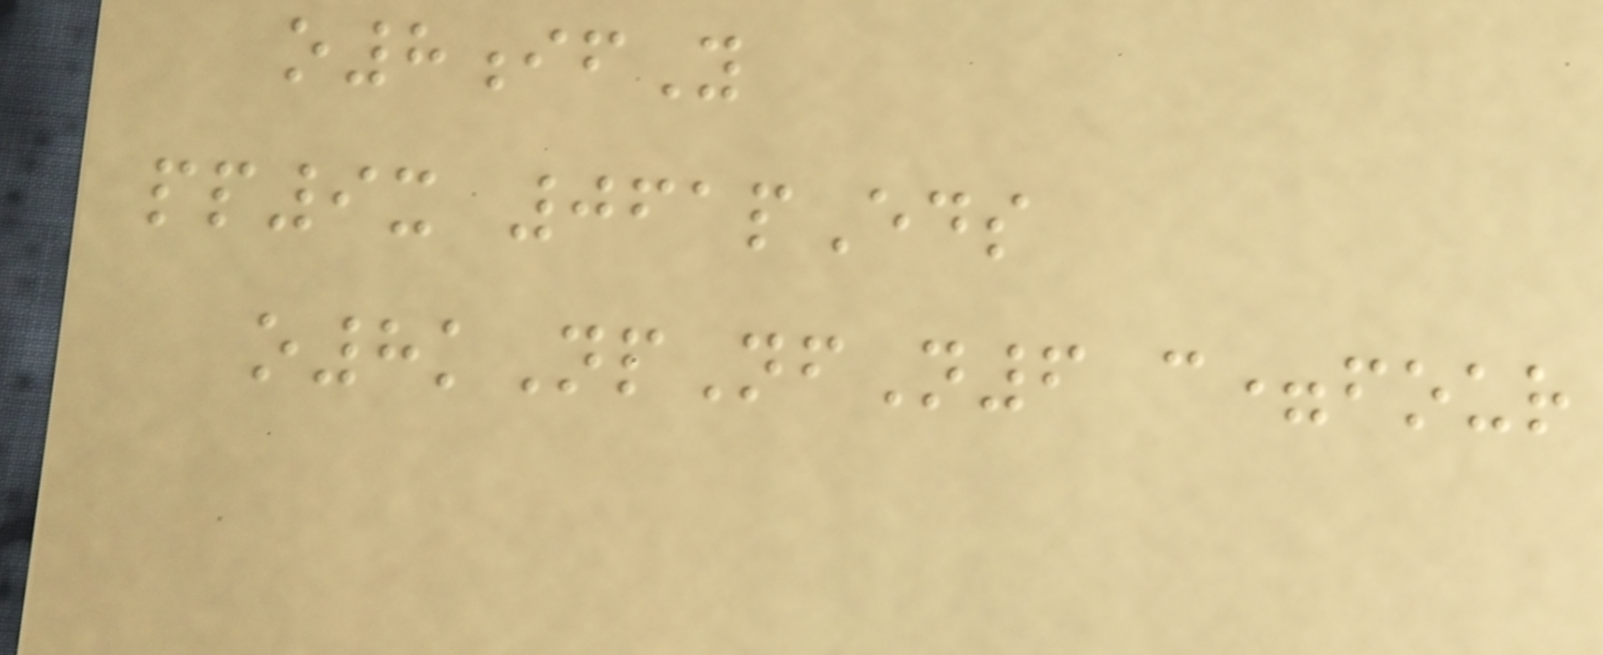o8ifY
pp9x 061pEds
o8kNpNfN6 c=four
